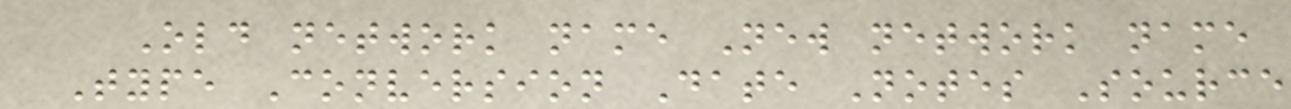Old network name New network name
Type Conversion Date Notes Source
